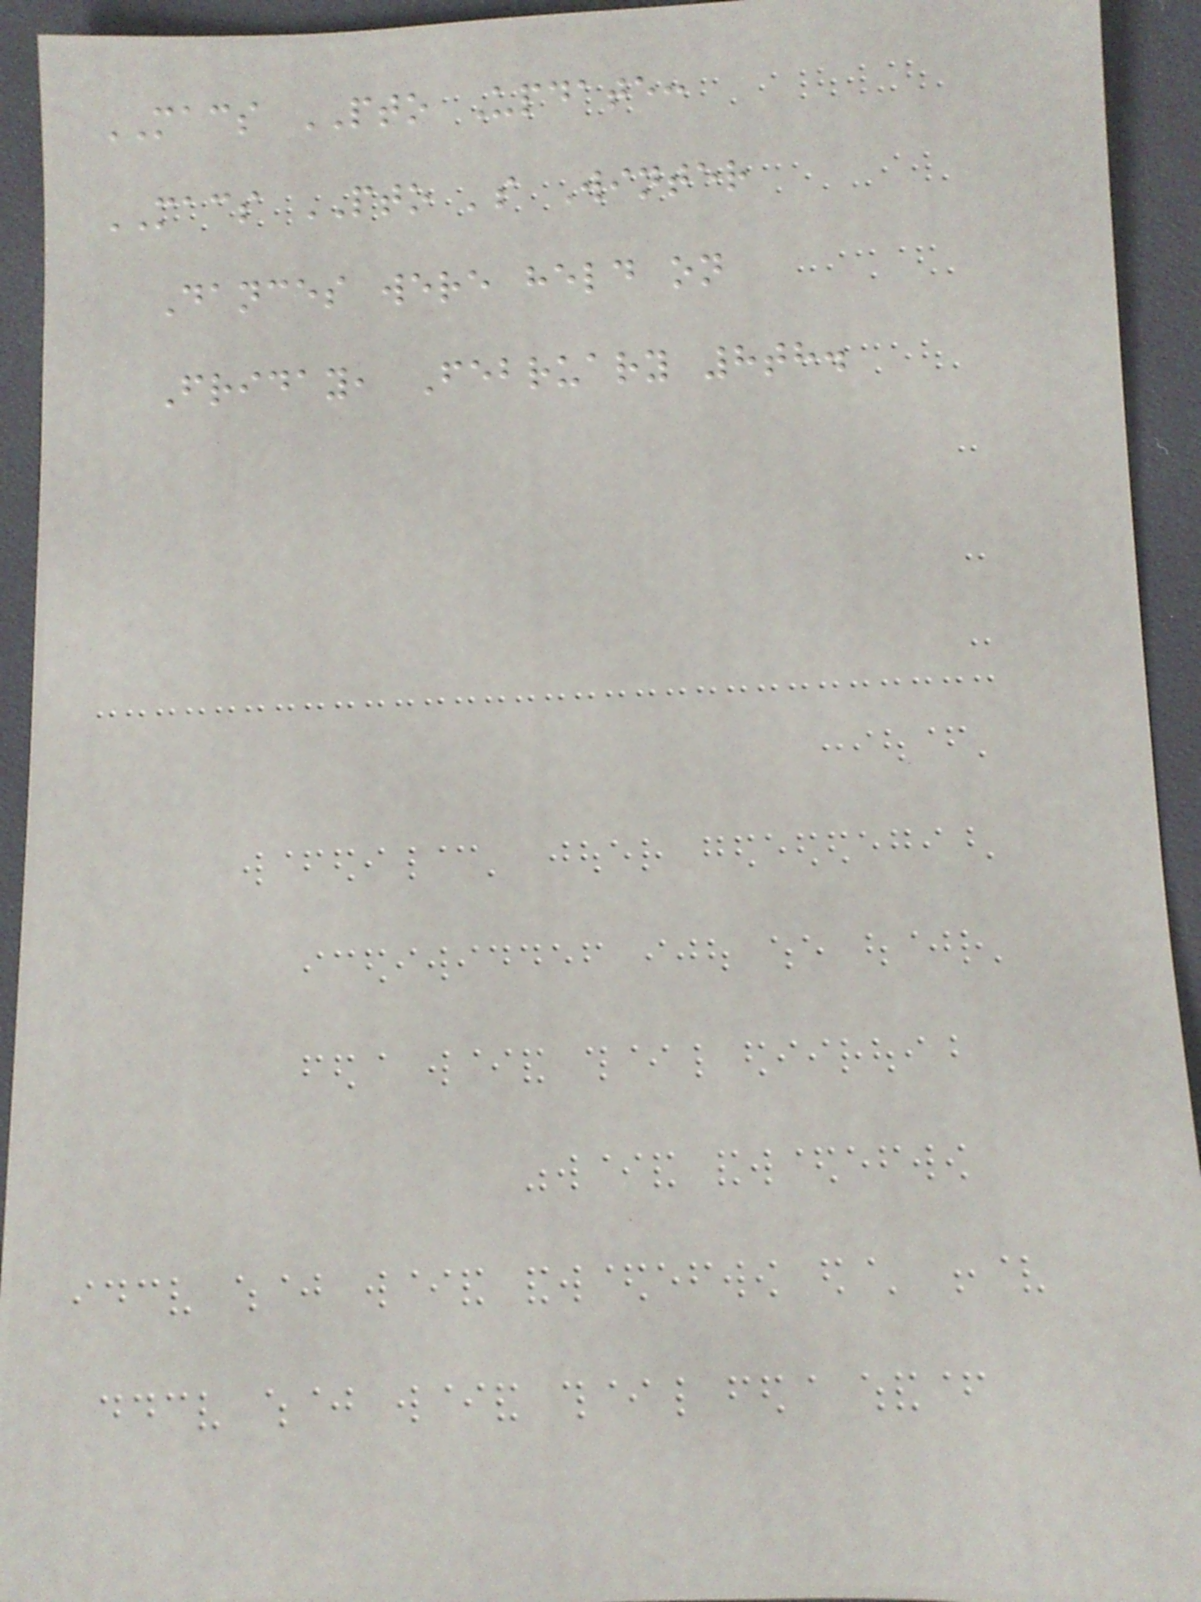MACS PTO Update:
MACS PTO 's Winter
Dances were held on
Friday, February 8th.
